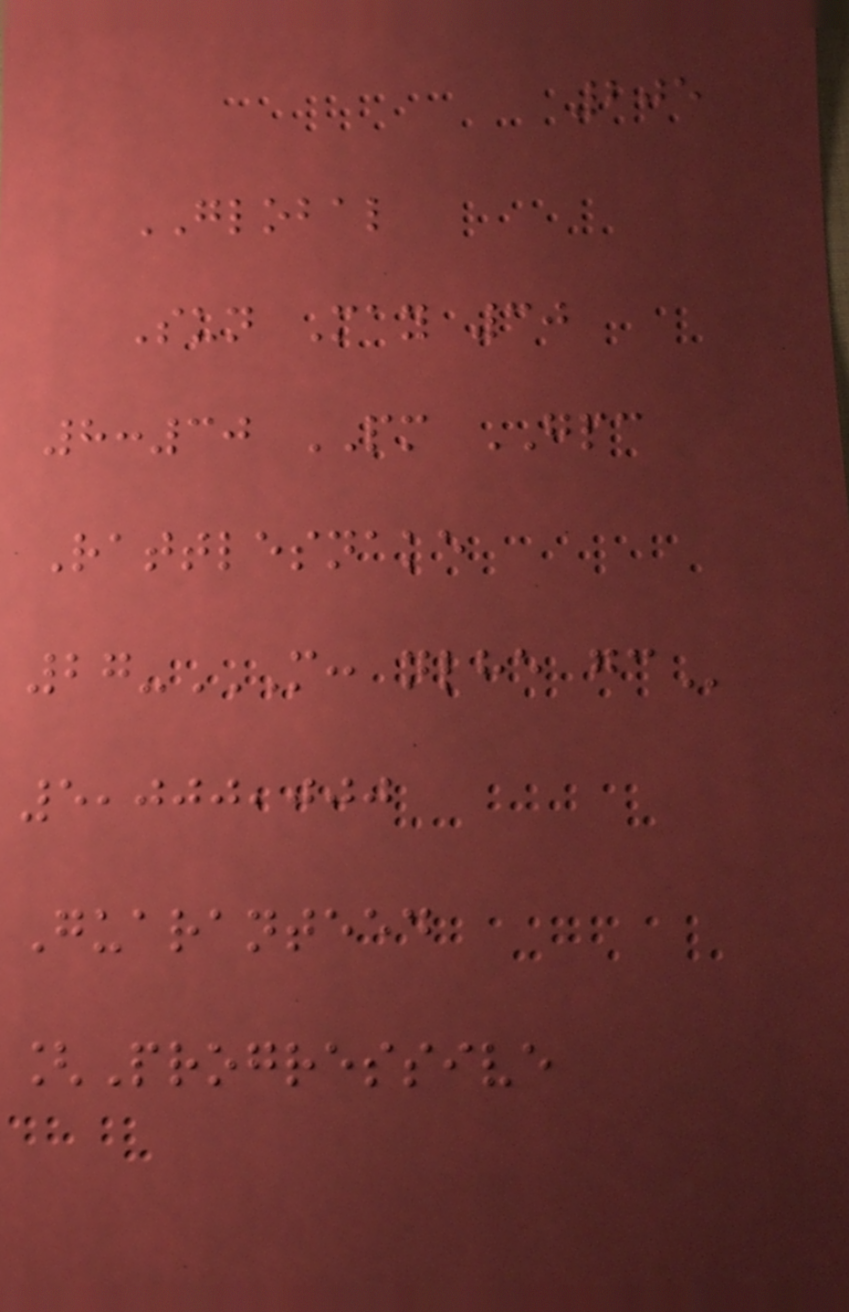205
GLOBAL
Sun May 30
8:30 PM GPC
Rattlesnake
27-M: NLHE GC
5,000,000
Guaranteed
[Progressive
